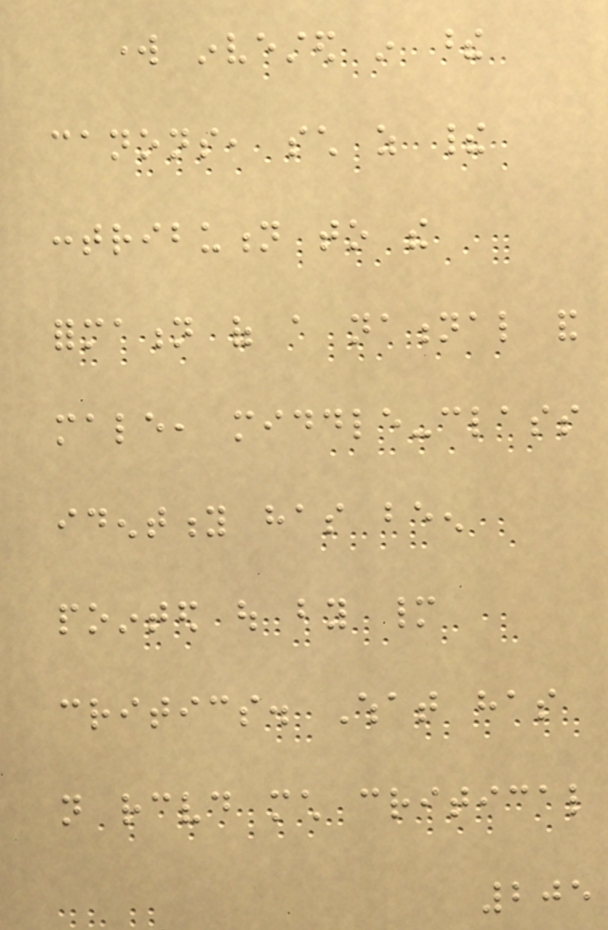work invested in these
canons, such as their
contribution to the
formation of a national and
male, middle-class
identity has been
pointed out by many
critics. What has
not received much critical
205
